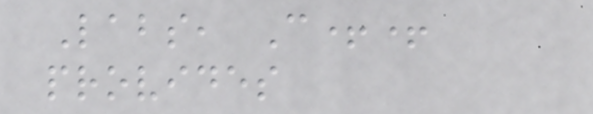Labs, C++
provides
